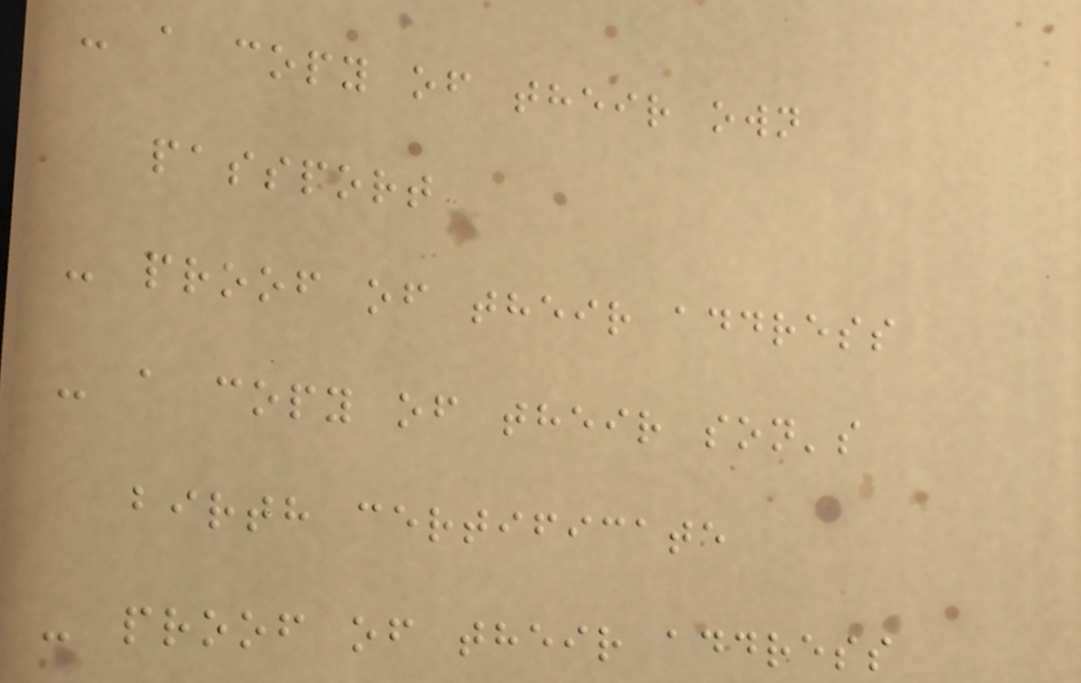- a copy of their own
passport
- proof of their address
- a copy of their son's
birth certificate
- proof of their address
